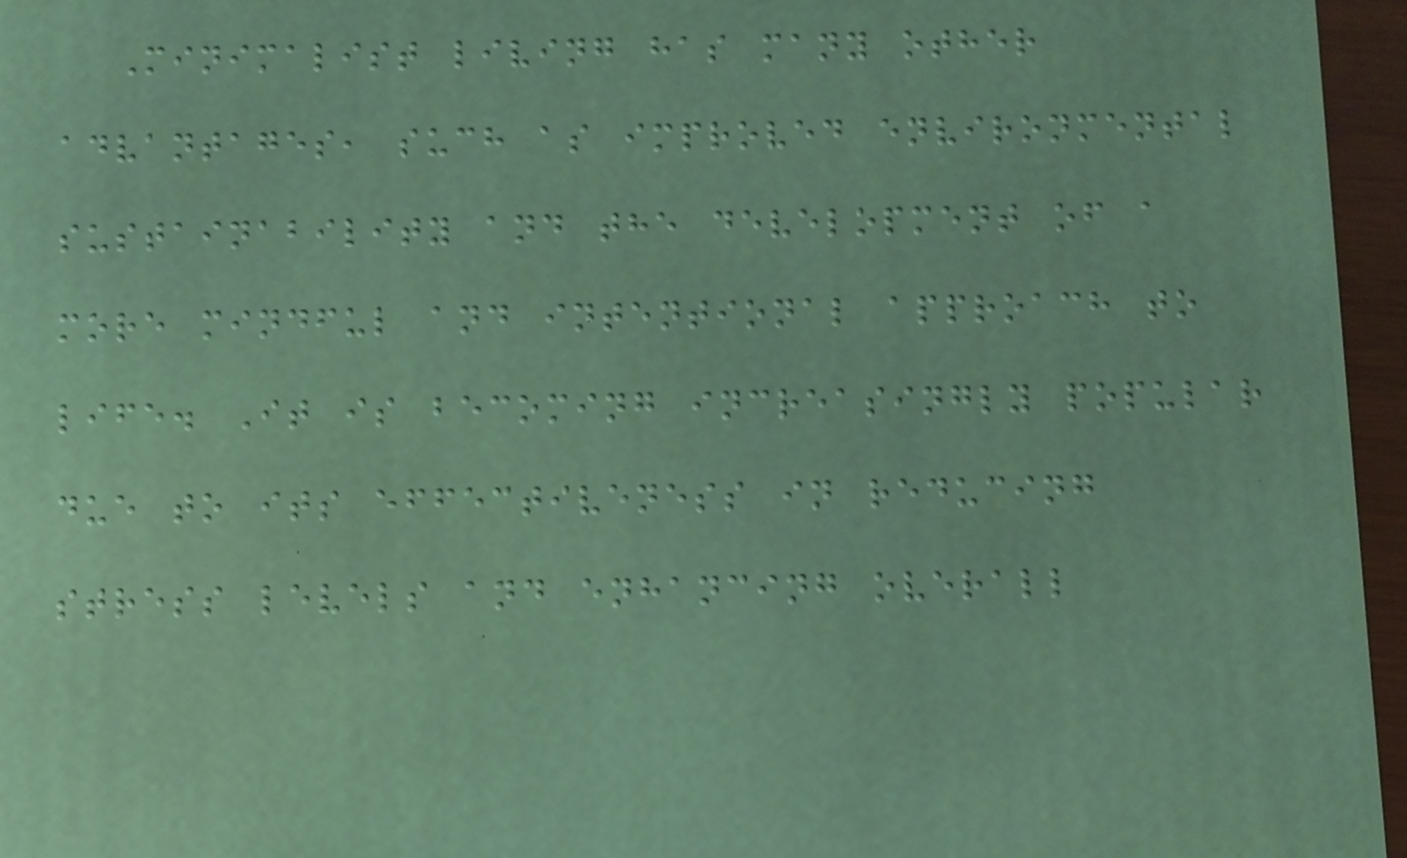Minimalist living has many other
advantages, such as improved environmental
sustainability and the development of a
more mindful and intentional approach to
life. It is becoming increasingly popular
due to its effectiveness in reducing
stress levels and enhancing overall
